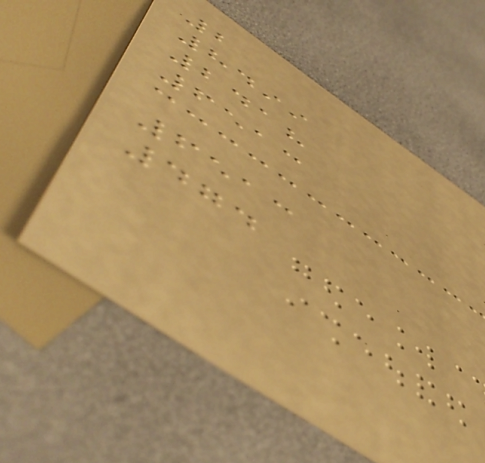2
8499
2418
6513
6513
474
